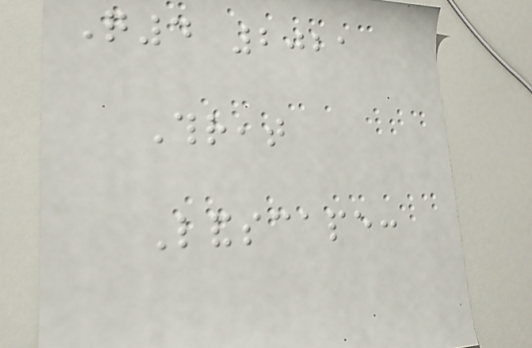Q4 2021
Threat
Landscape:
